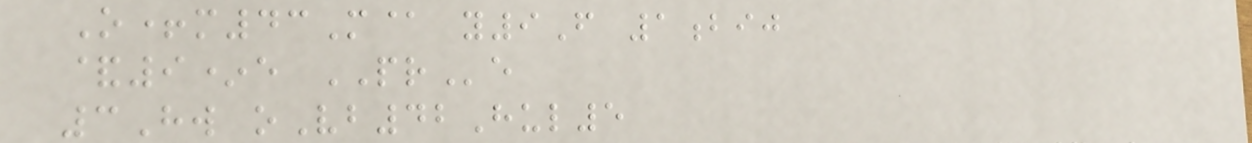O+m43M@ y9F 1bij
&9*e PRe
3Hw oVb42Hul5
